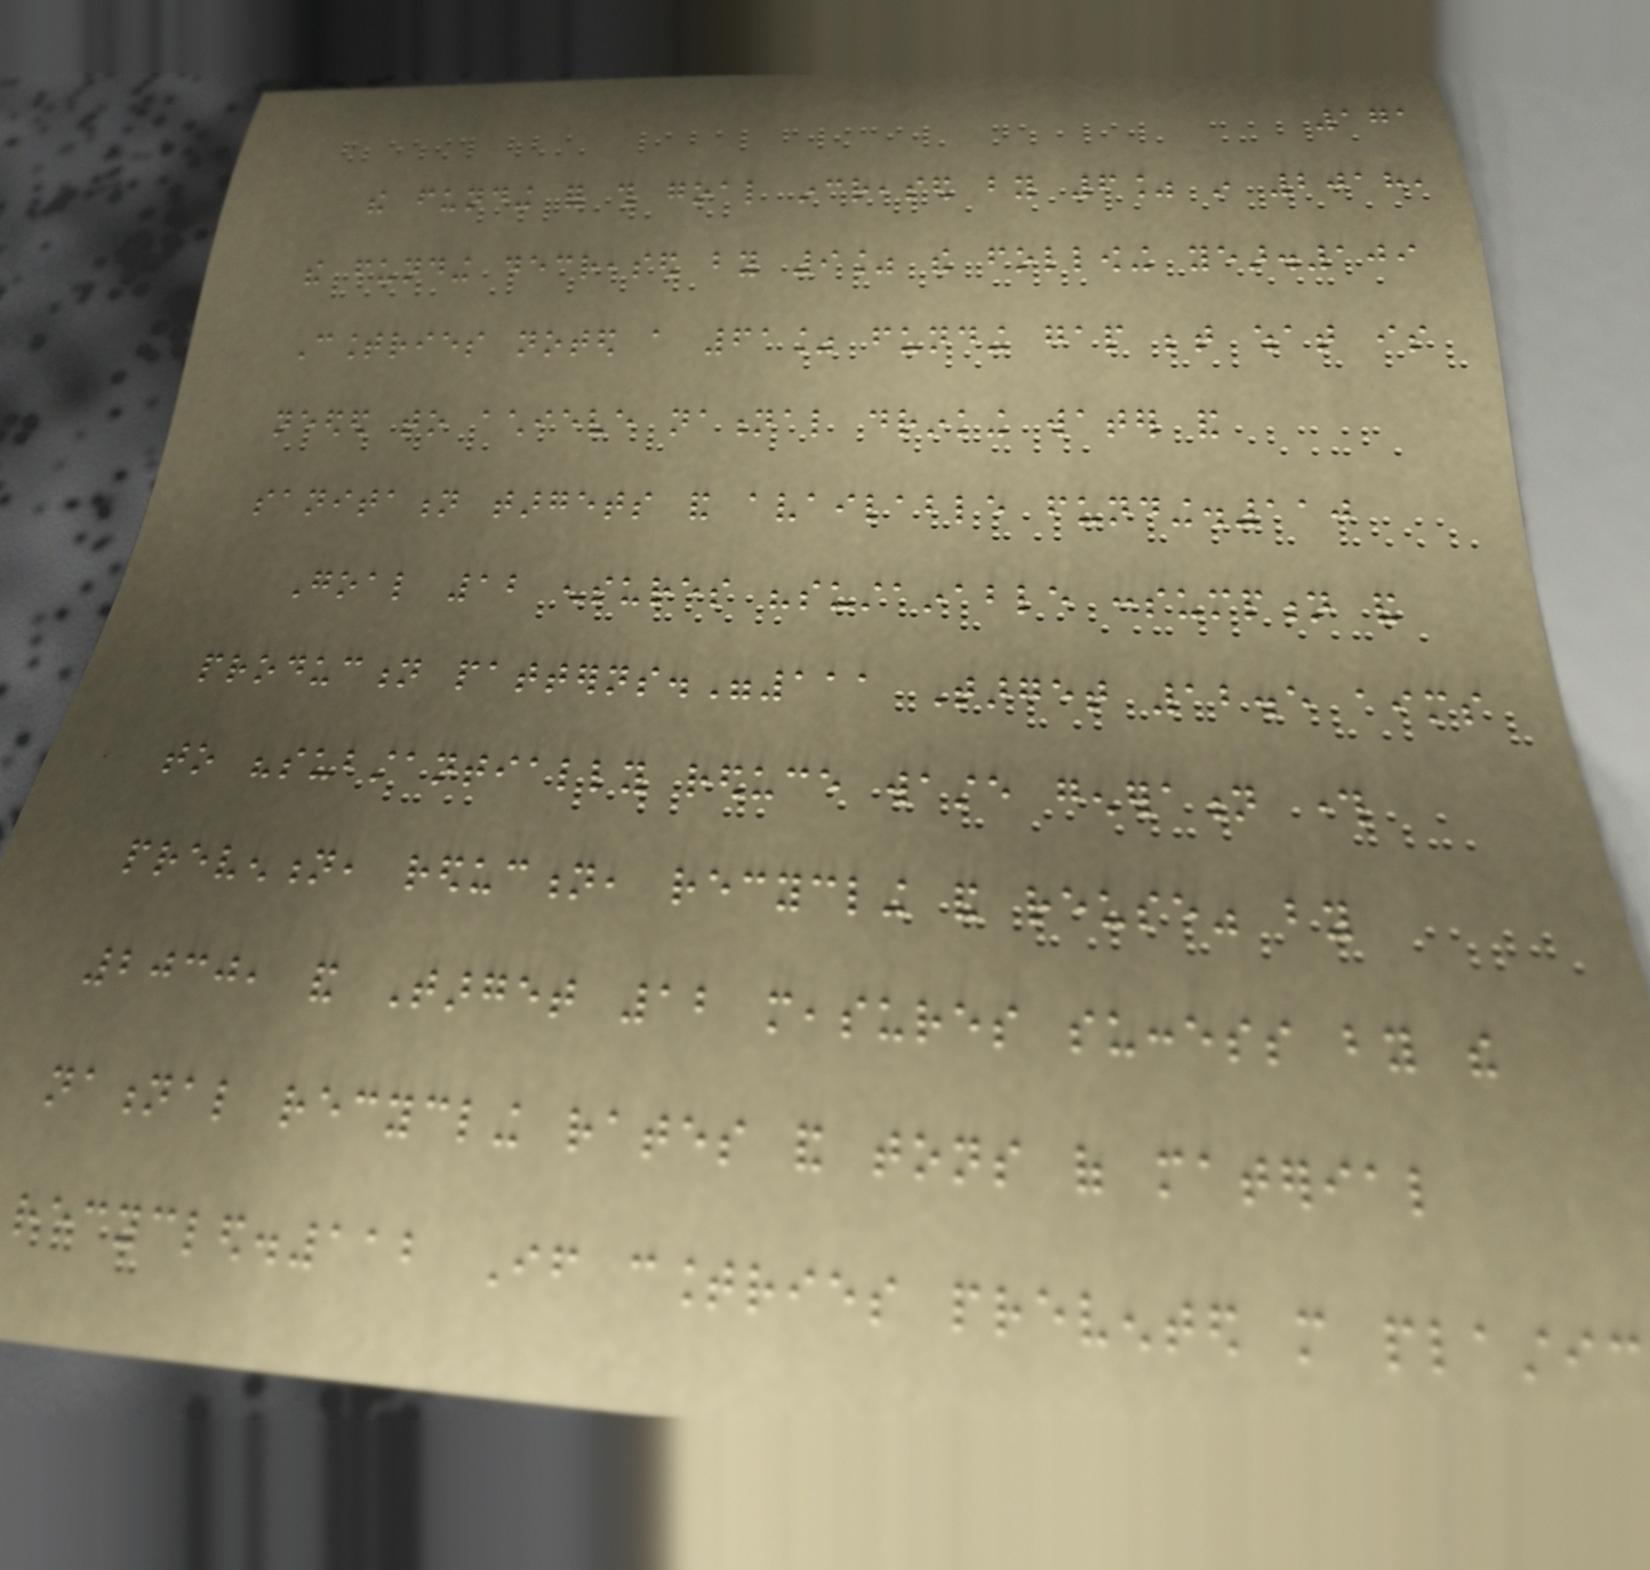171
the funding for this goal increased by 6% in 2018,
the funding decreased by 9% the following year.109
Countries noted a 61% funding gap between what is
needed to achieve national drinking water and
sanitation targets and available funding.110
Goal 12 ensures "sustainable consumption and
production patterns."111 Target 12.5 aims
to "substantially reduce waste generation through
prevention, reduction, recycling and reuse" by
2030, and Target 12 measures success by the
national recycling rates and tons of material
recycled.112 If countries prevented more plastic
